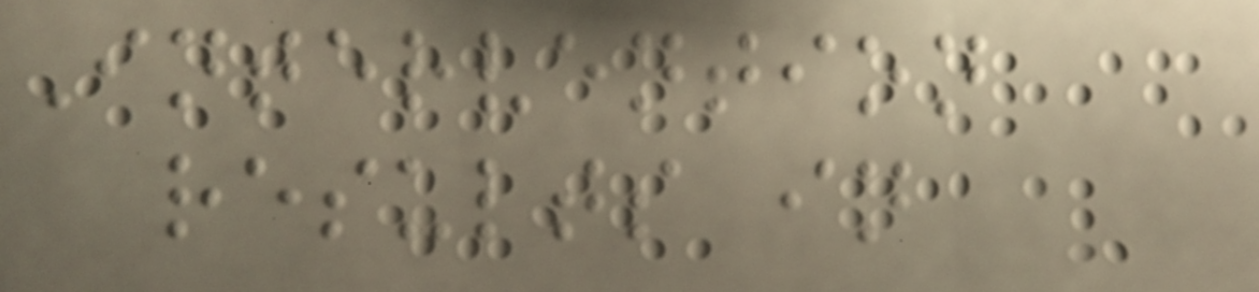Intervention
results in
